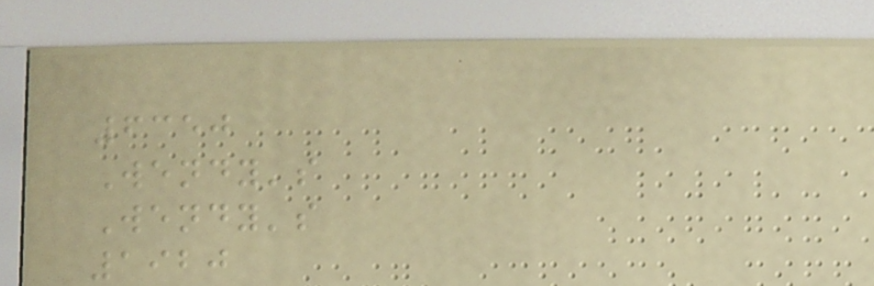6350
Wendy's
Wendy's
1920
